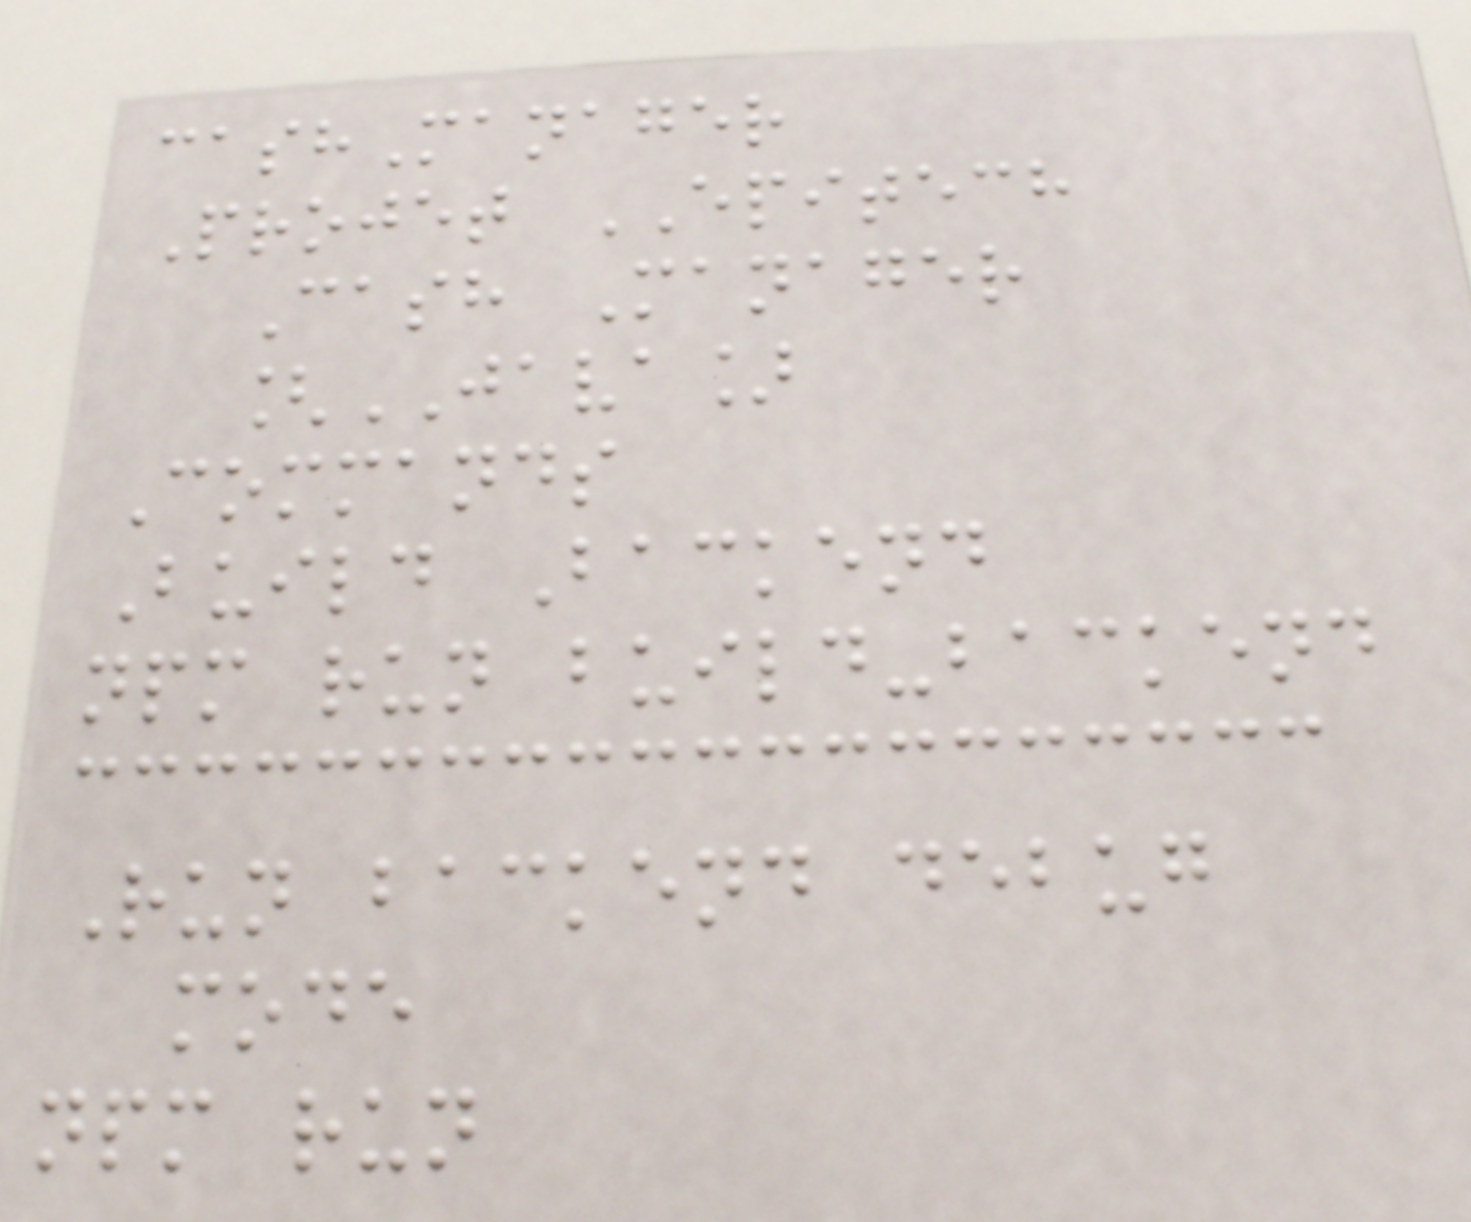cashManager
Projet EPITECH
Cash Manager
[JAVA]
Commands
Build Backend
npm run build-backend
Run backend debug
mode
npm run
